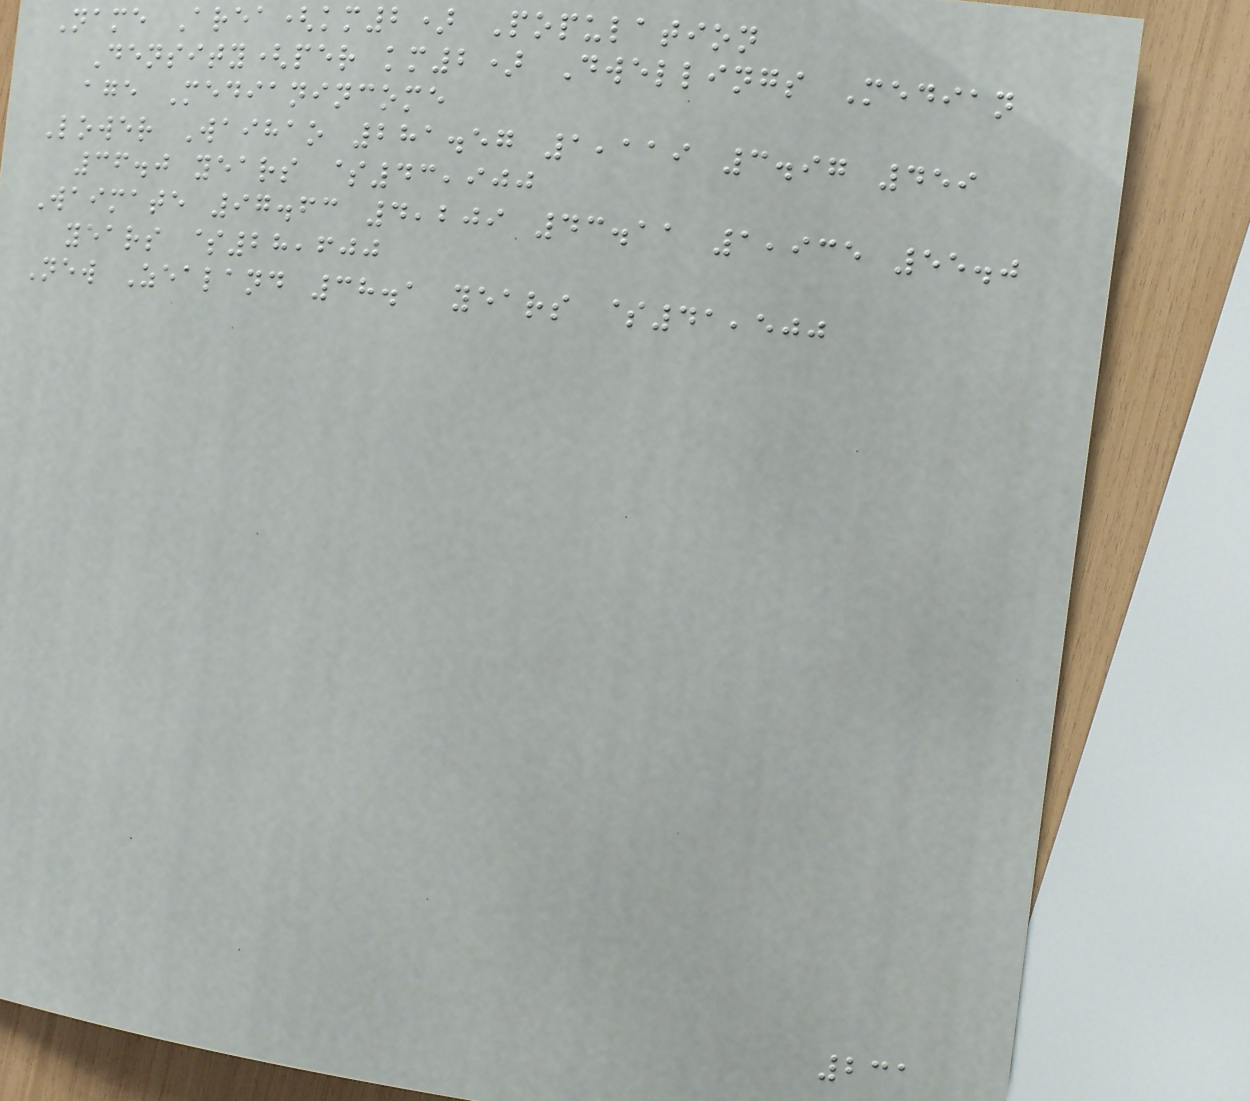Name Area(km2) Population
Density(per km2) Dwellings Median
age Medianincome
Lower Waihao 281.57 1,119 3.97 459
36.0 years $43,900
Waimate 97.63 4,209 43.11 1,935 55.0
years $28,600
New Zealand 38.1 years $41,500
231
